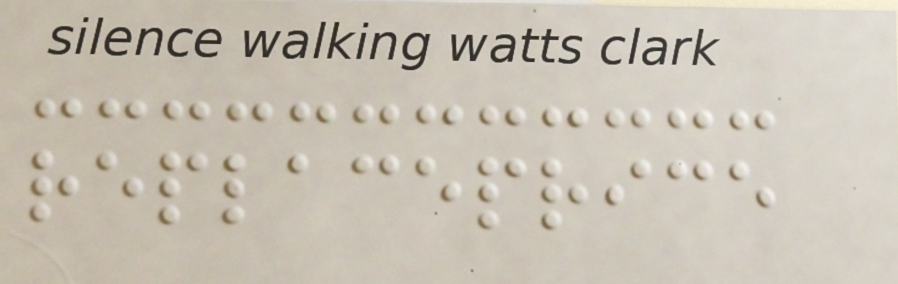replaceprice
